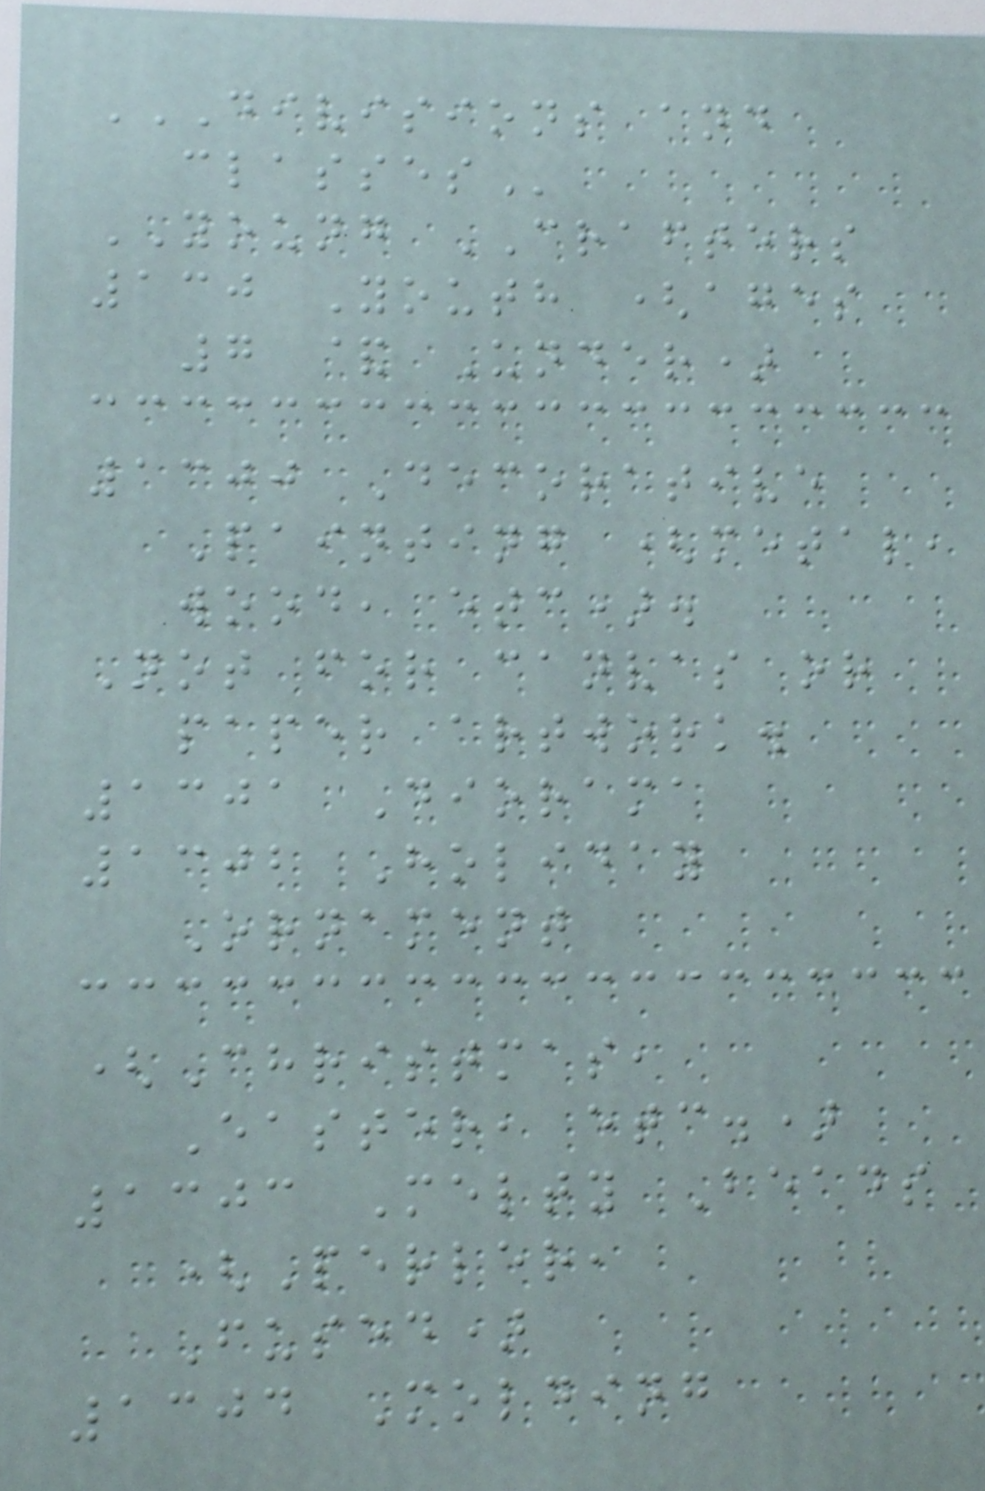DIVISIONS AND
CLASSES
YOUNG CRAFTERS
130 Youth (ages
7 & Under)
1300 Decorative
Painting (metal,
wood, etc).
Not for canvas or
paper artwork.
1301 Diorama
1302 Holiday
Ornament
(Christmas,
Easter, etc.)
1303 Melty Beads
(Perler,
Fused)
1304 Molding
